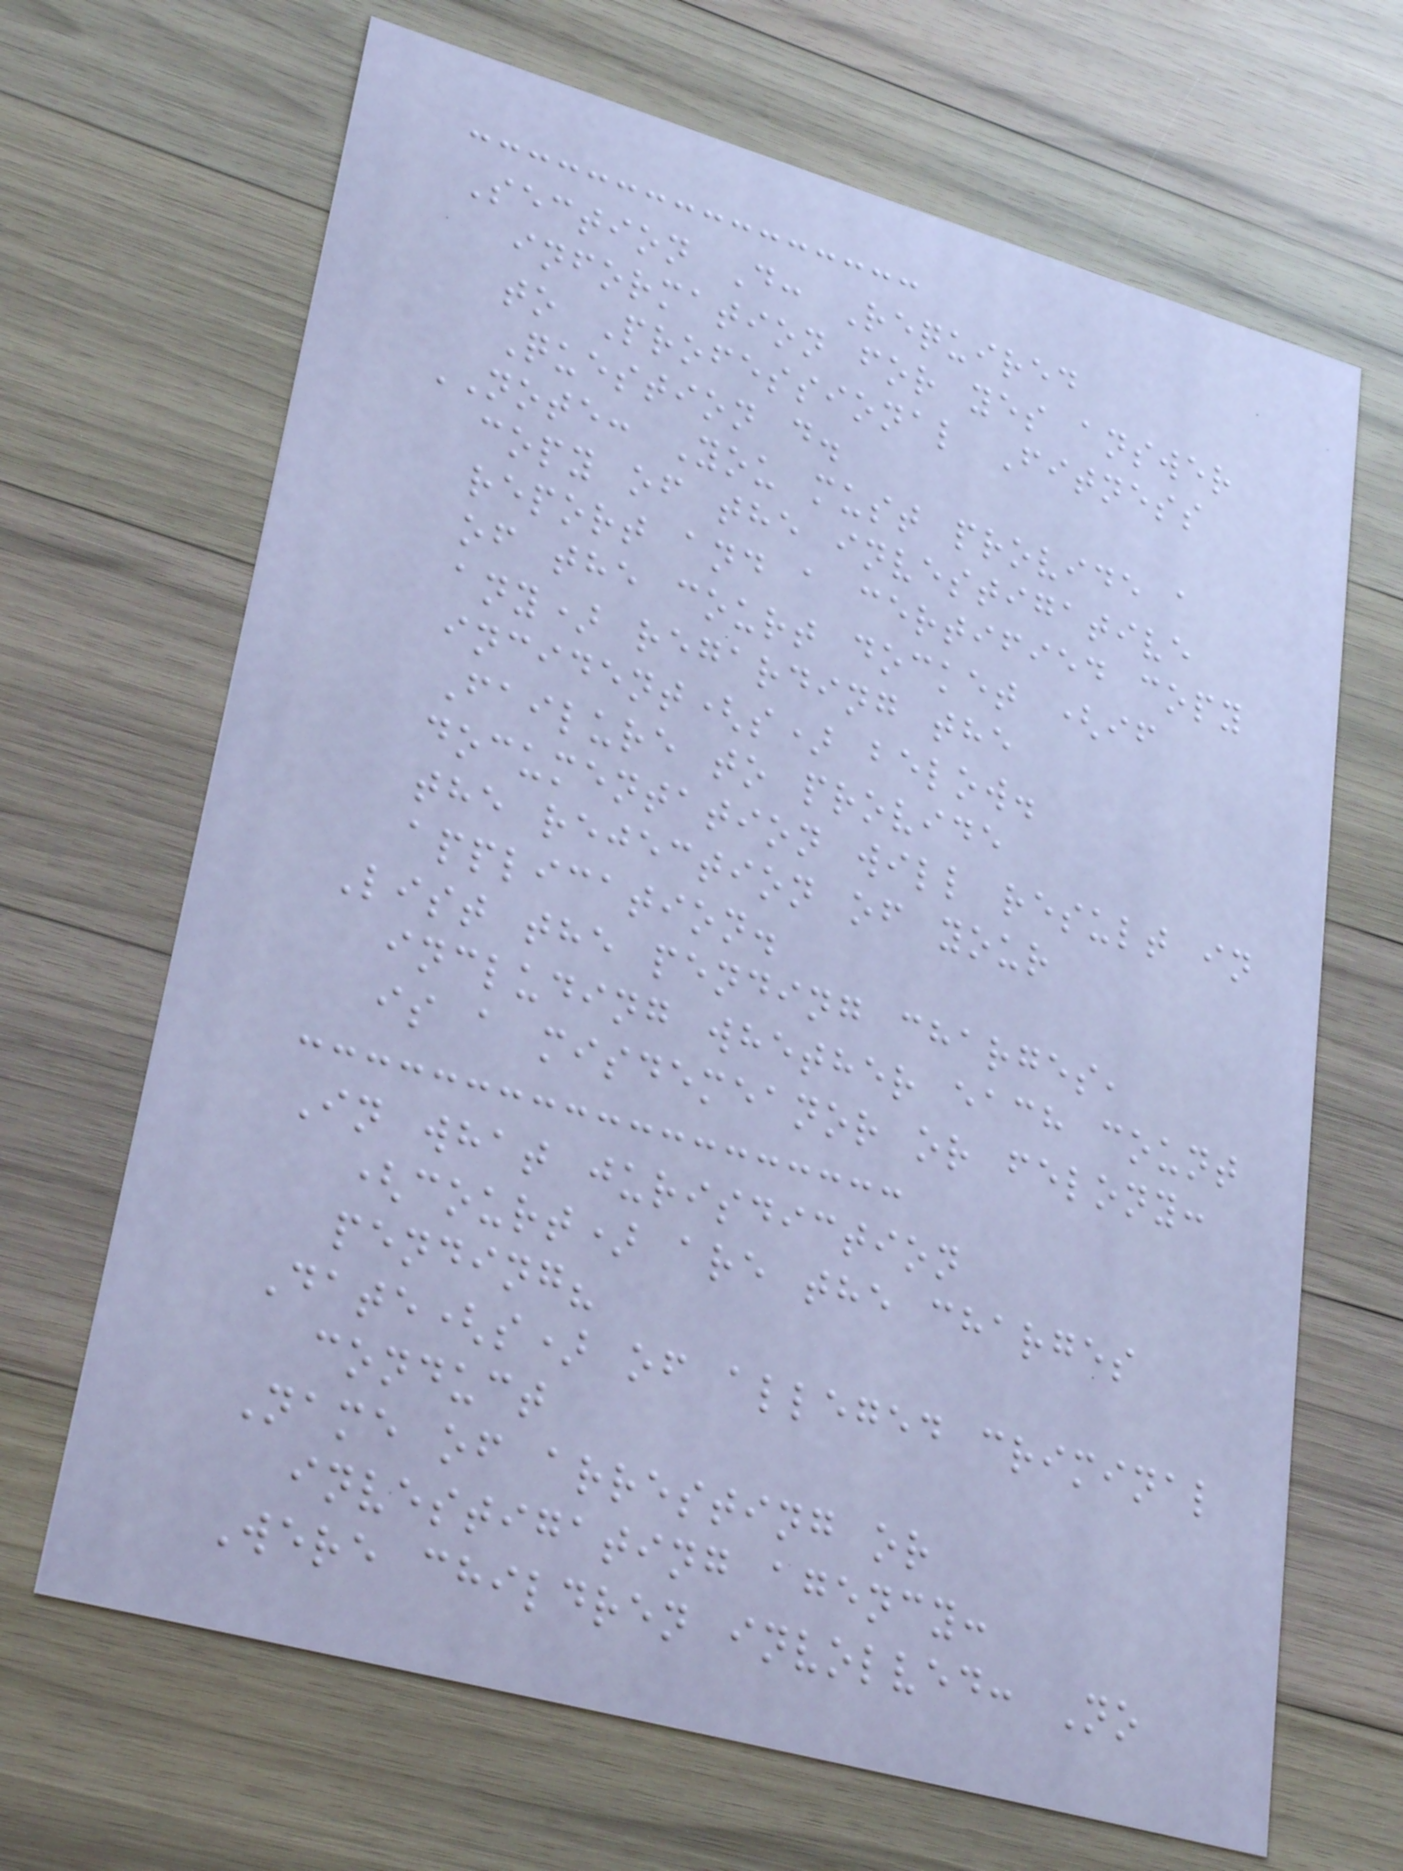Section D: Required
information for yes answer
to Professional Fitness
Question d.
NOTE: You must provide a
copy of the investigative
report and a certified copy
of the court docket (if
any) regarding the
incident(s) below.
Failure to provide
documentation will result in
the rejection of your
application.
List the pending charges,
including whether each count
is a misdemeanor or felony:
In what jurisdiction
(court) are the charges
pending?
Date(s) of alleged criminal
conduct
Name of arresting or
investigating agency:
Were children involved: No
